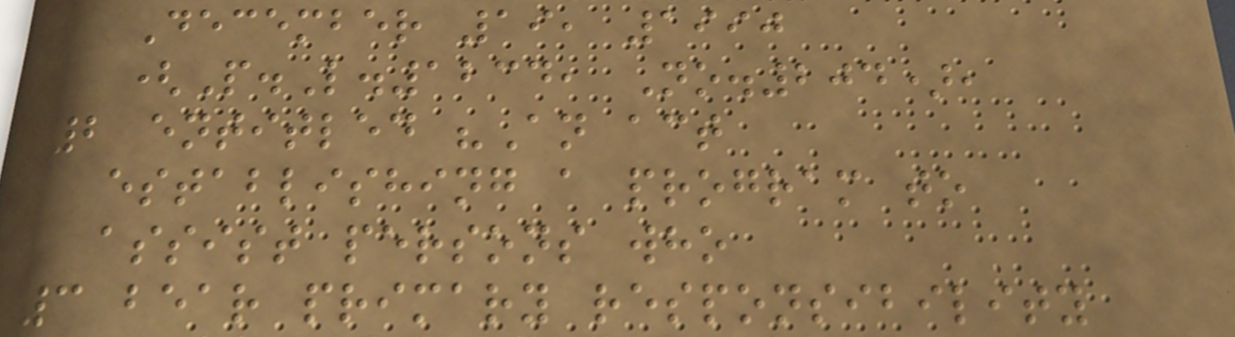December 19, 1990
(P.L.1234, No.204),
2 entitled "An act
establishing a program to
assist persons who
3 bear primary responsibility
